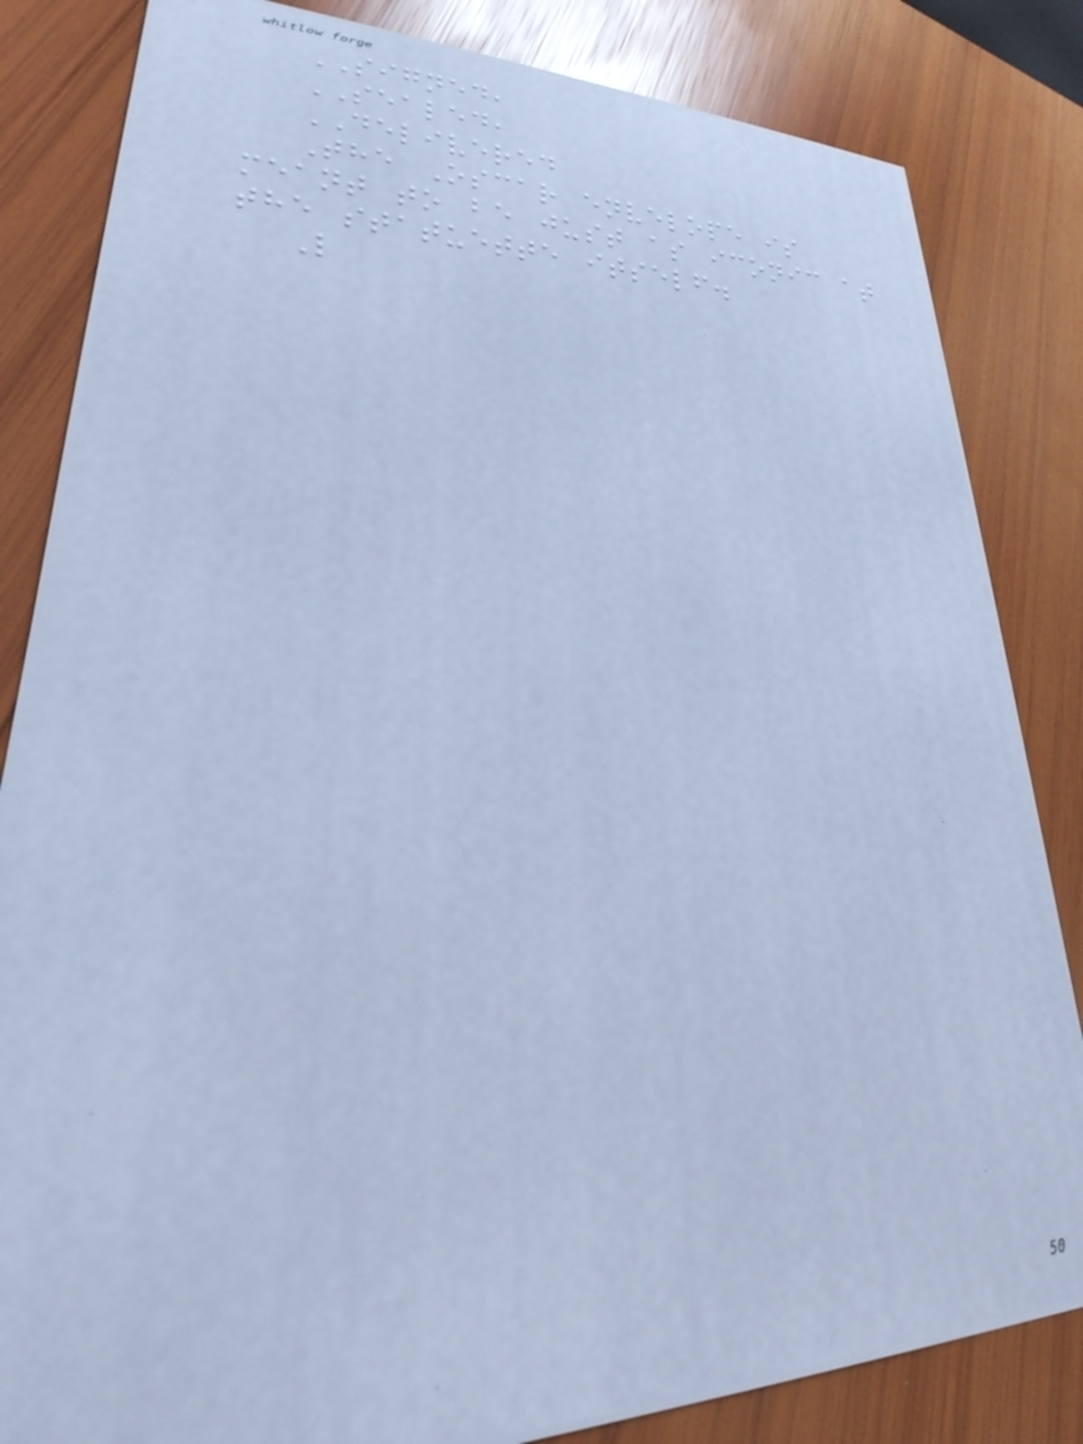SIGNED,
SEALED,
DELIVERED
The Oscar envelope is
meant to be just as iconic at
the statuette itself.
L
